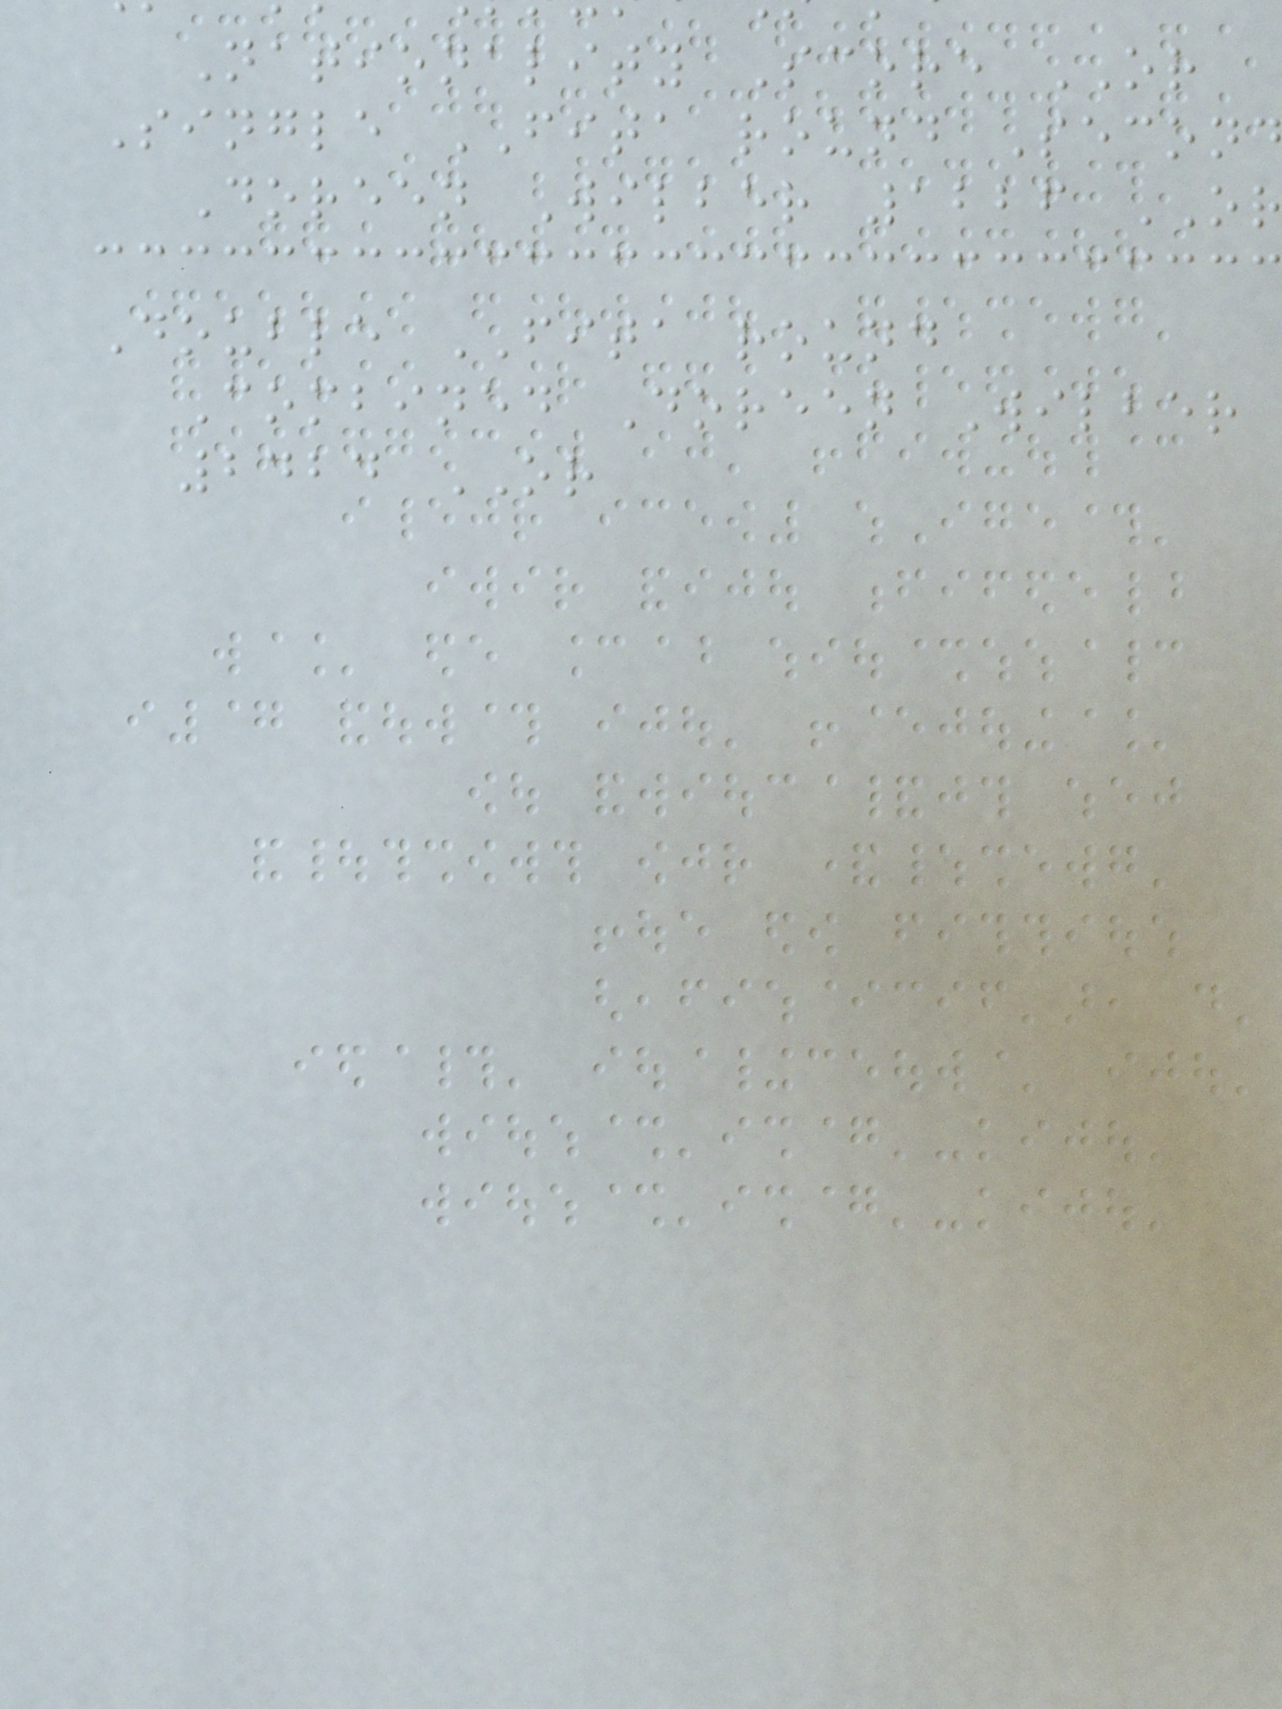Nationality Score OR
Single FITA round Secon
Doreen Wilber 1226 OR
Double FITA round
Combined Doreen Wilber
2424 OR
